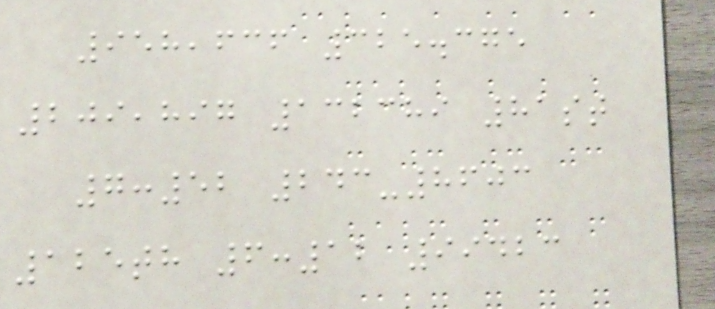958,636 325.375
209,897 132389 81st
7:52 243-8603
125th 6:12 99423
